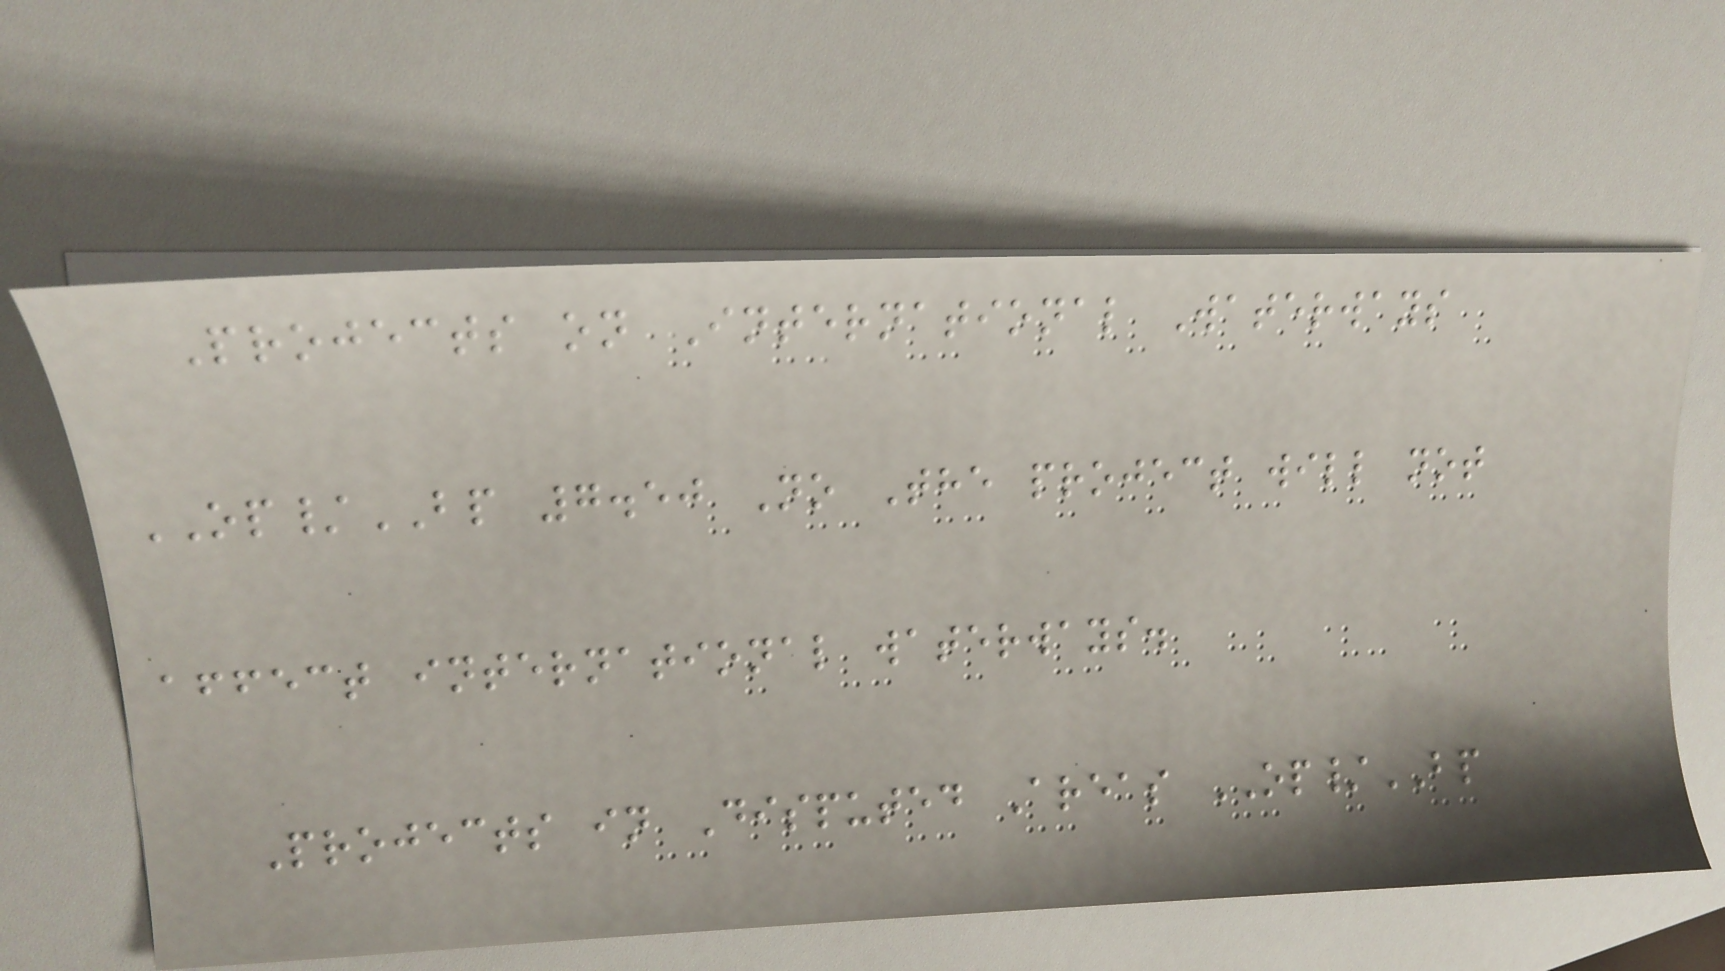Projects on International Waterways
OP/BP 7.50 No The project will not
affect international waterways.
Projects in Disputed Areas OP/BP
